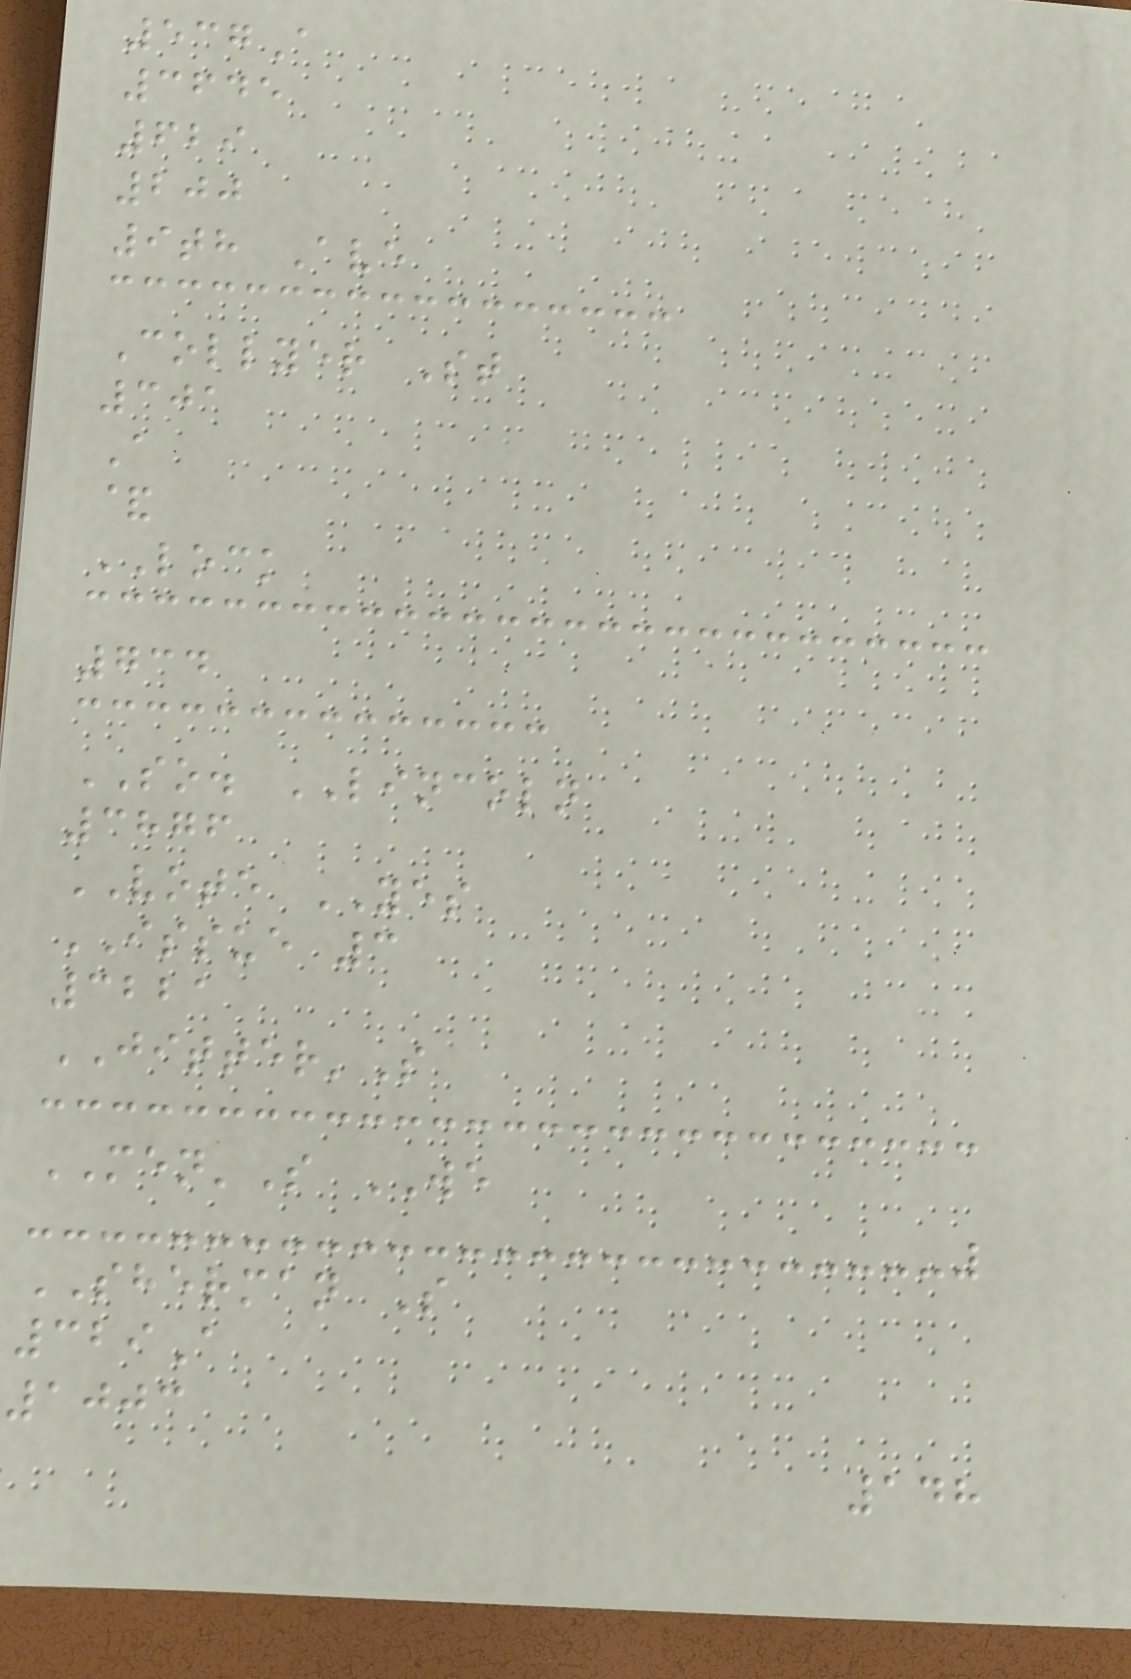537A
3645
629
200
9th Ave
Collyer St
301
A
&
LOCK
734
SO. LINCOLN
3876
VOTE YES
ISSUE 3
3221
JITTER'S
MEN'S WE
SHERMAN S
329A
1003
148
